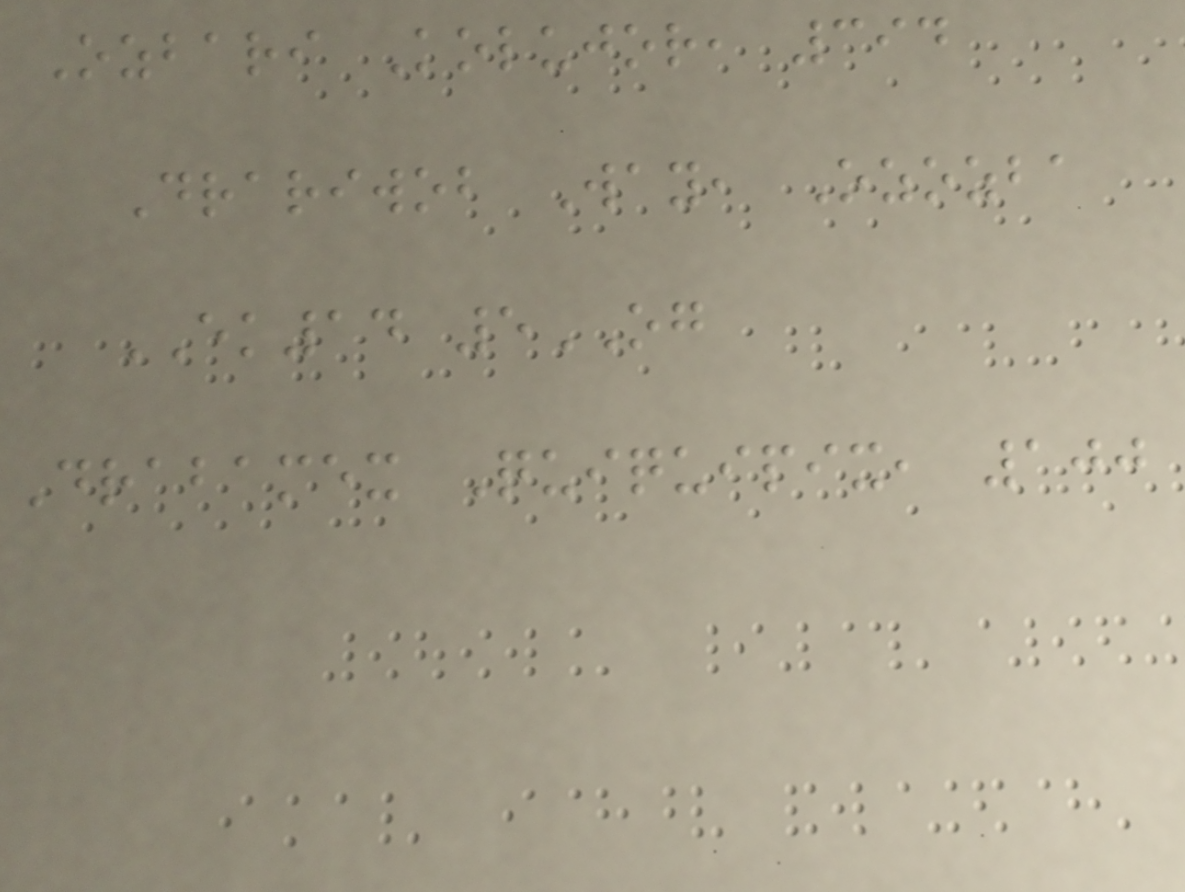Ozbari Kolujor, 394
Drariwob Way, Ozozba
EK14 5OG
Drabamex Quiquipix, 100
